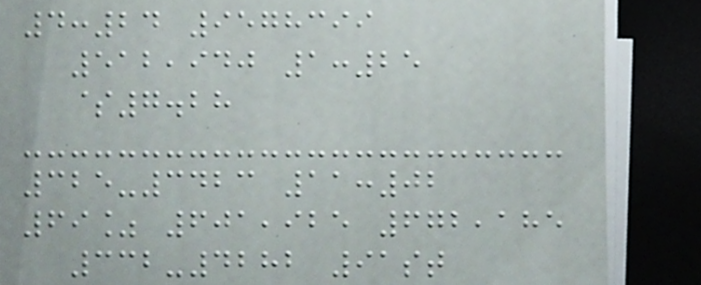4:24 9578399
512,940 1:25
$7.28
325-3423 11:02
69% 601,925 672,185
332-4282 91st
